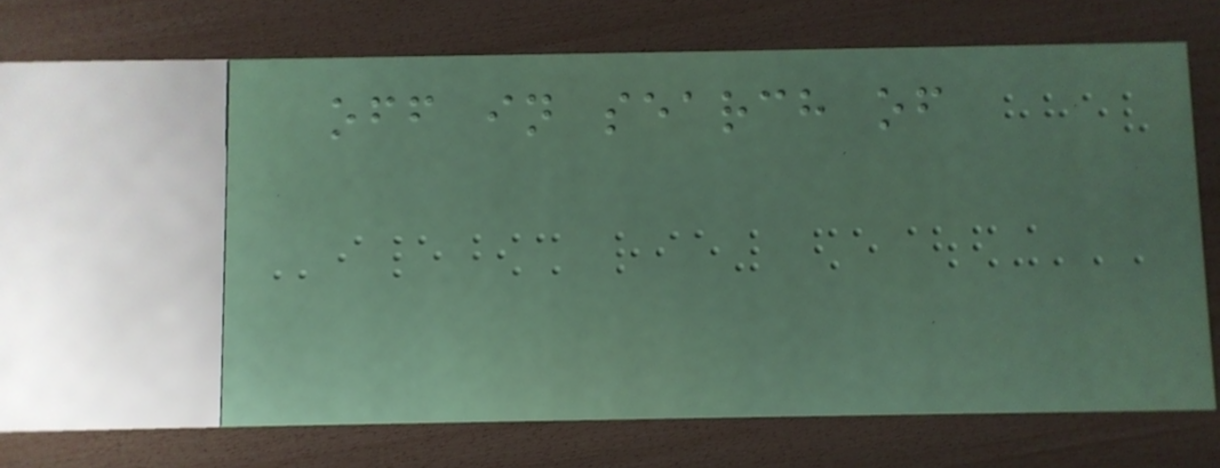off in search of
